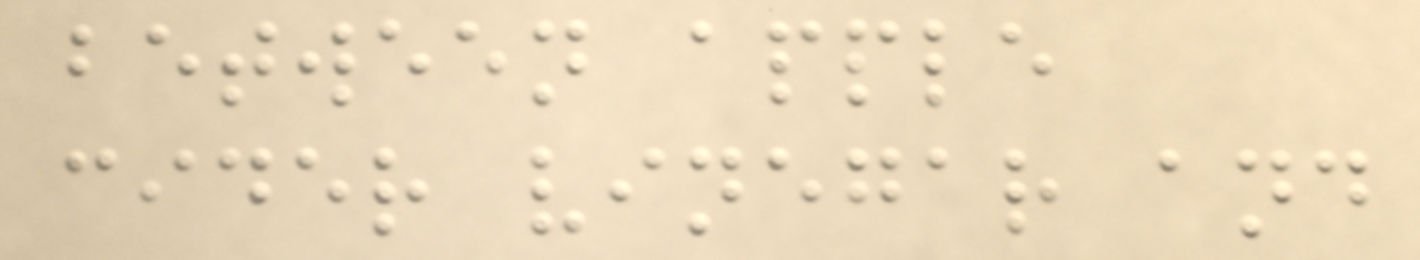between apple
cider vinegar and
